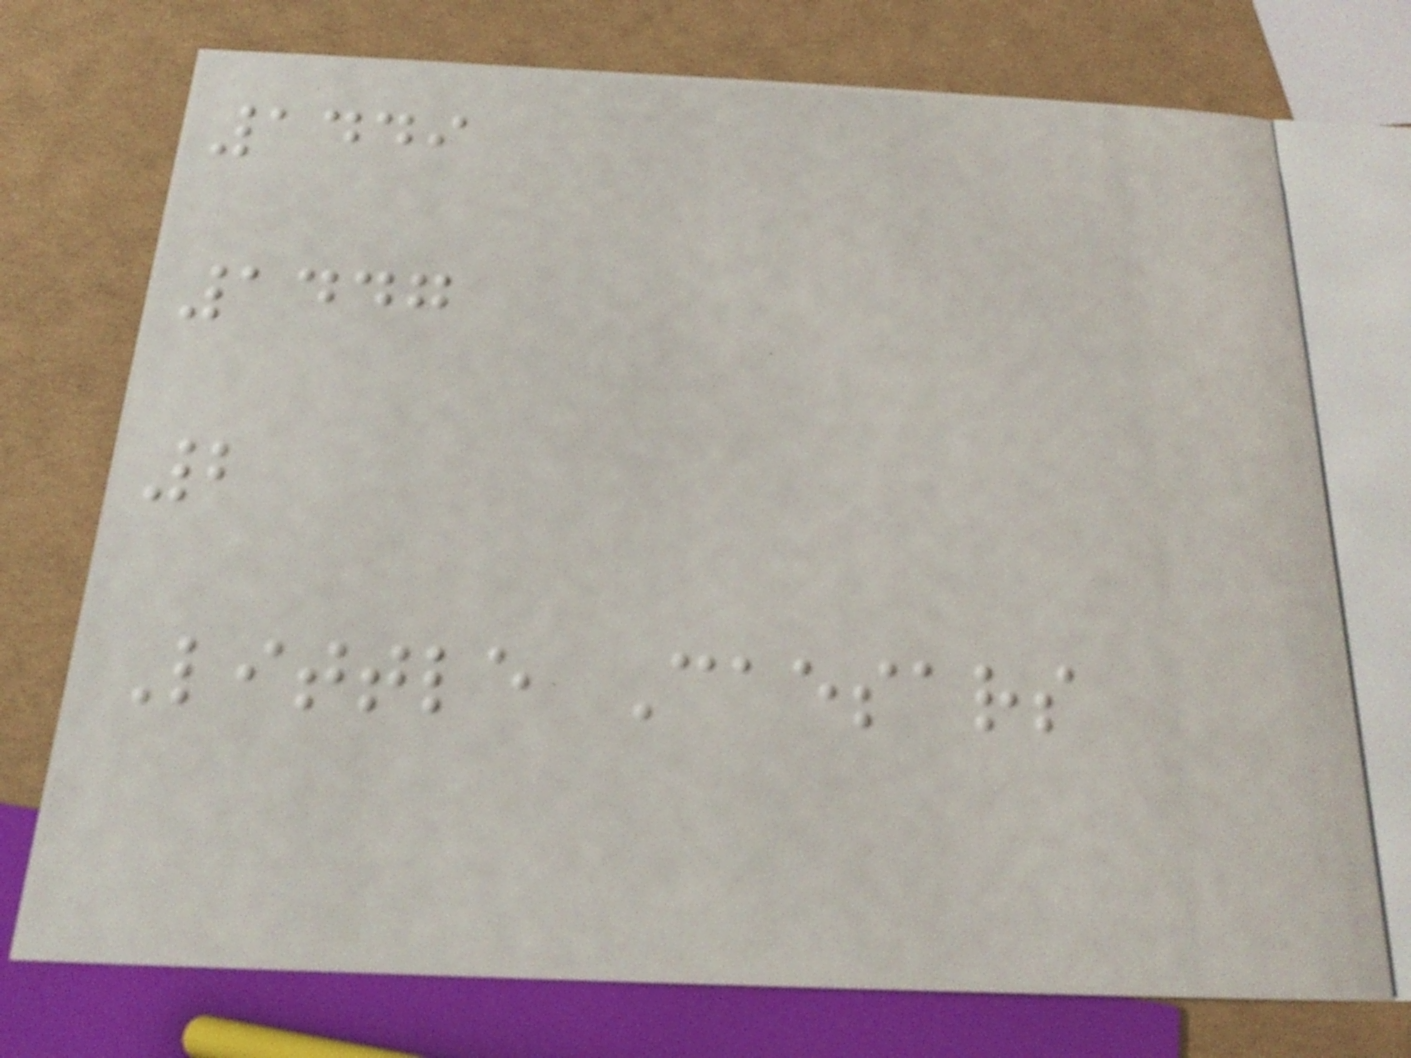1449
1447
2
Little Caesars
